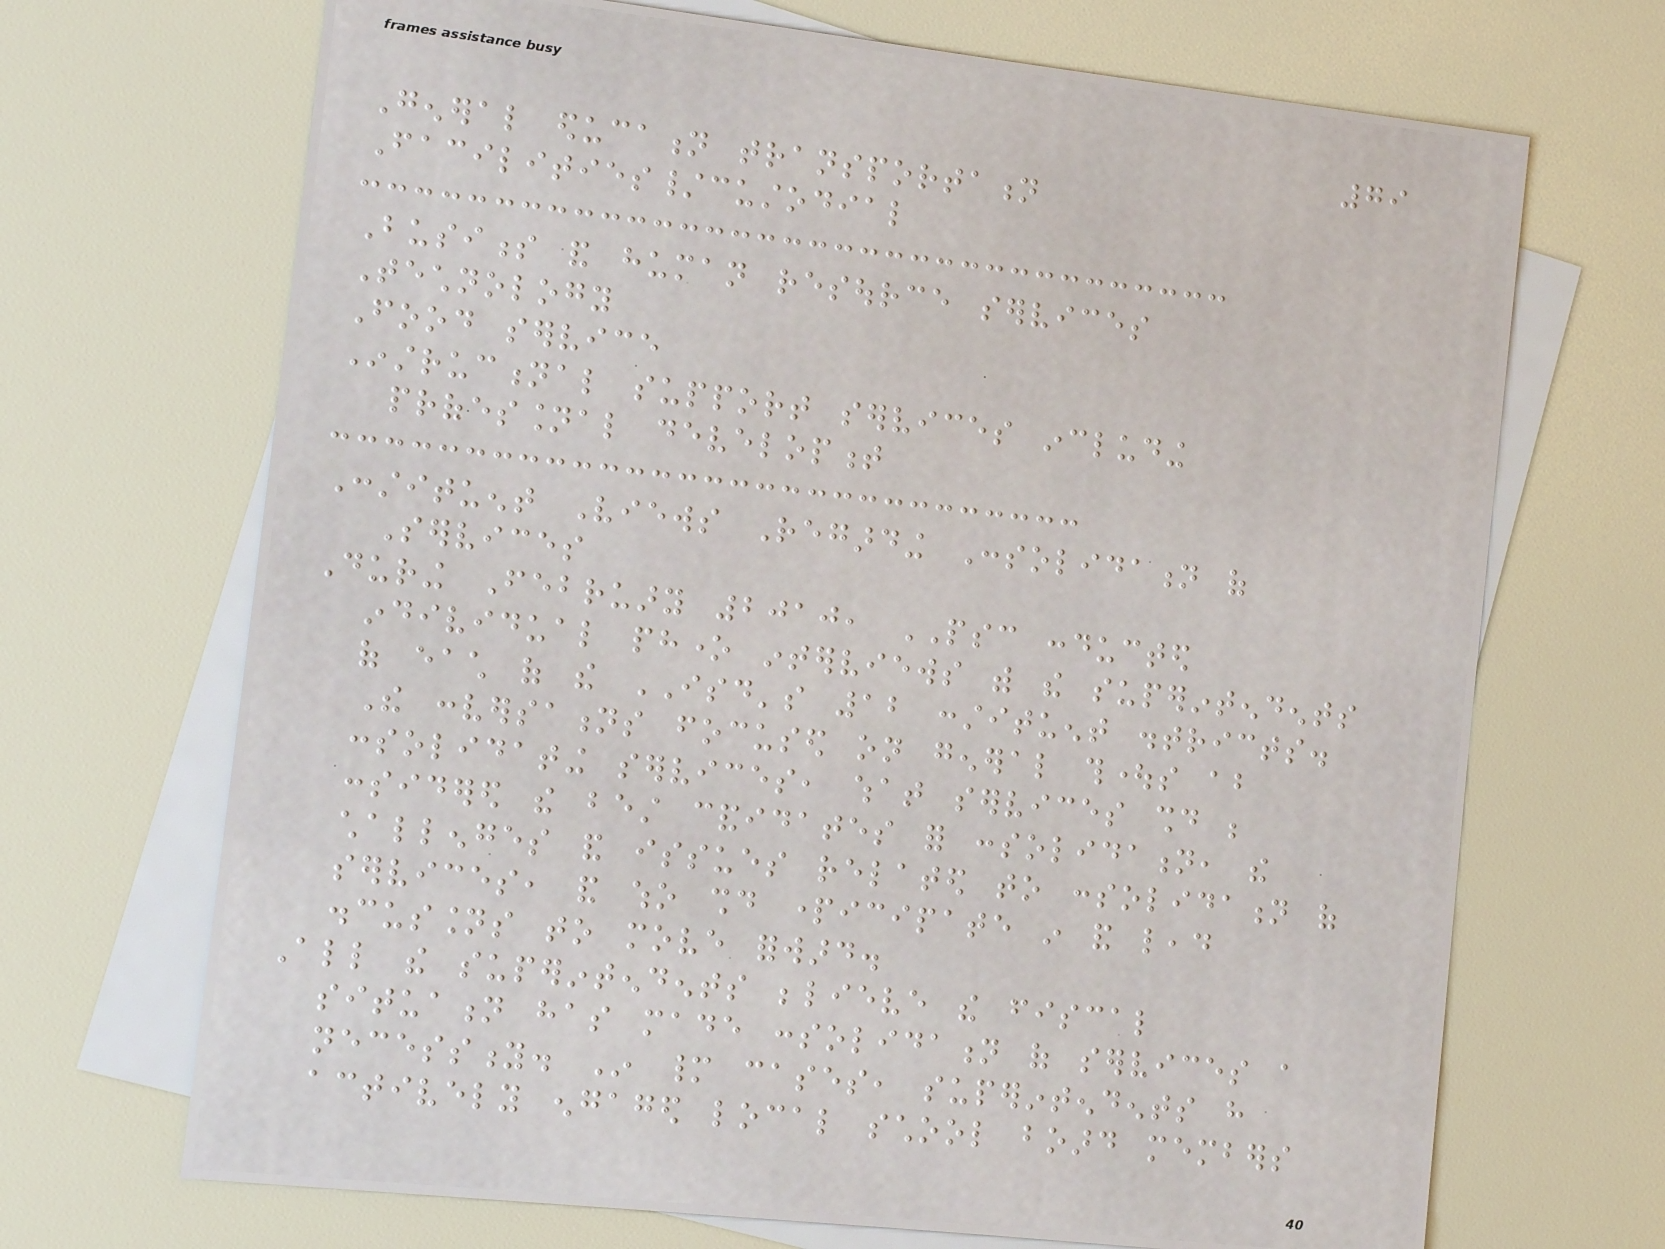79
General education transportation
Facilities/custodial
Business and human resource services
Technology
Food service
Instructional support services including
professional development
Constituent Views Regarding Consolidation of
Services
During February 2010, PSC conducted
individual phone interviews with the superintendents
of each of the ISD's 12 constituent districts.
The conversations focused on general thoughts about
consolidating services, what services should be
considered the best candidates for consolidation, the
challenges and issues related to consolidation of
services, and who should participate in and lead
discussions to move forward.
All the superintendents believe the fiscal
situation has made consolidation of services a
necessity. In many cases, superintendents have
actively engaged local school board members
